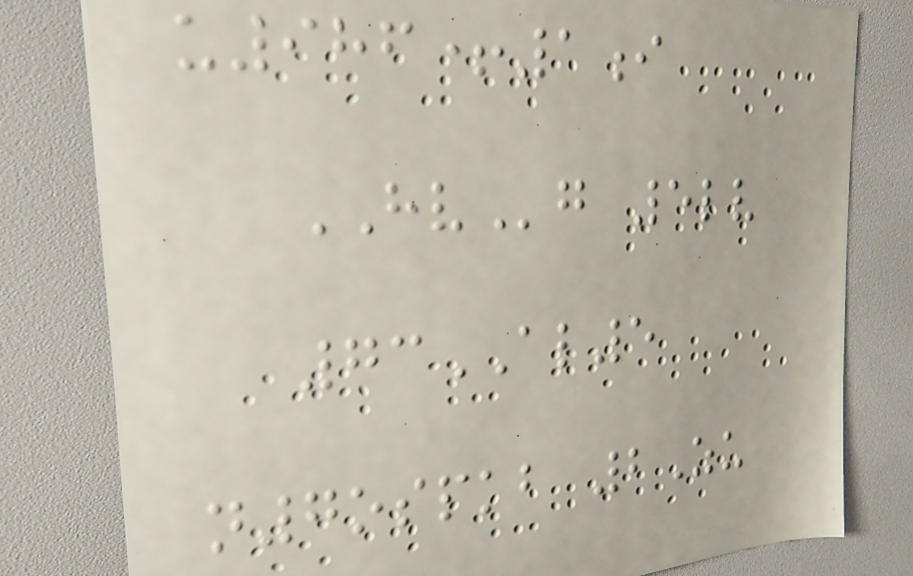u986+1i
HVg 5lv
73AL5
n7ospkb 2Zu
